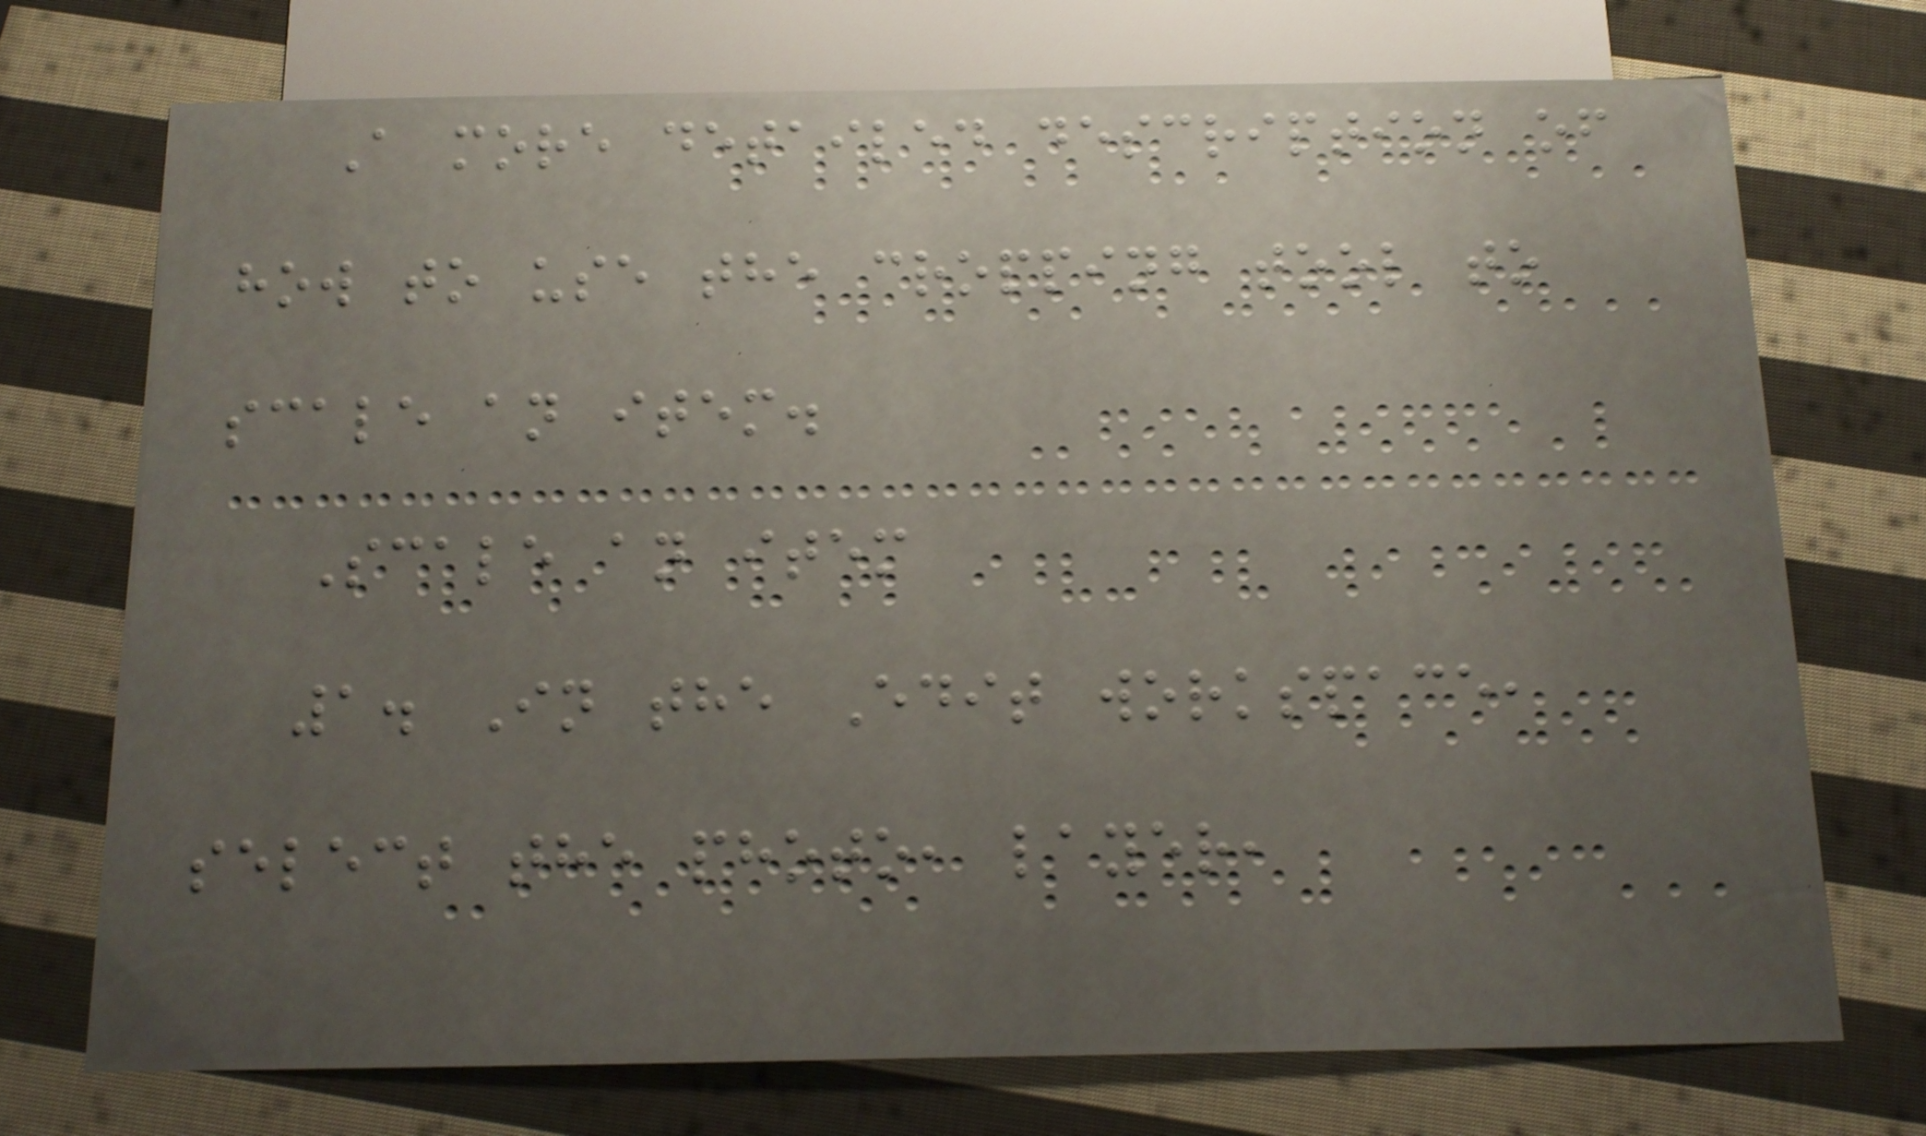A more detailed description of
how to use the cropping tool to
scale an item.
Scale an item
1. In the Edit workspace,
select the photo, layer,
